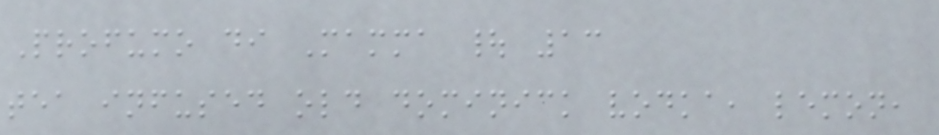Profumo di Mamma | 13
tea infused old dominick vodka, lemon,
